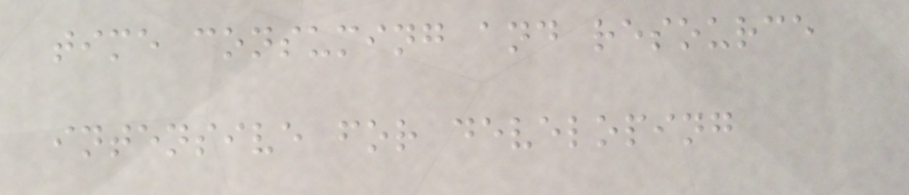time consuming and resource
intensive for developing
